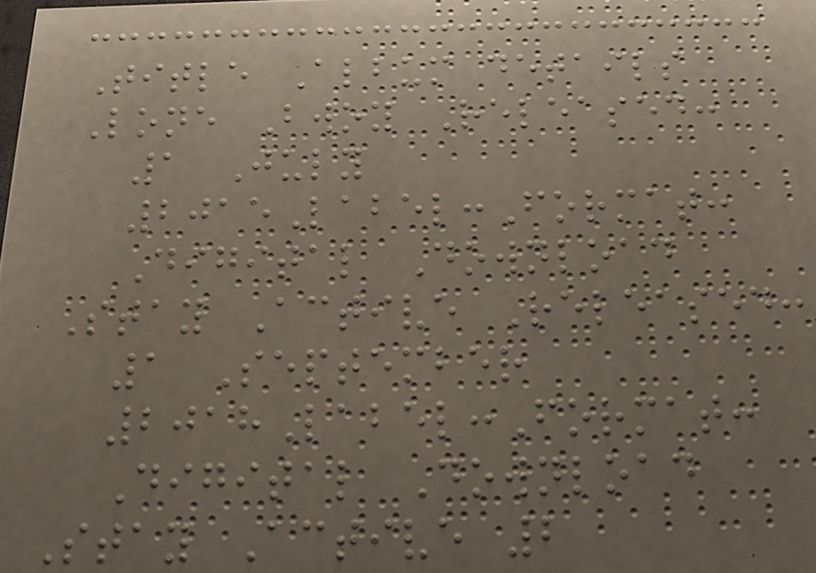Title Album details
Lone Bwoy Released:
1 July
2015Label:Format:
Digital Download
Stay Active Released:
1 September
2018Label:Format:
Digital Download
Stay Active 2
